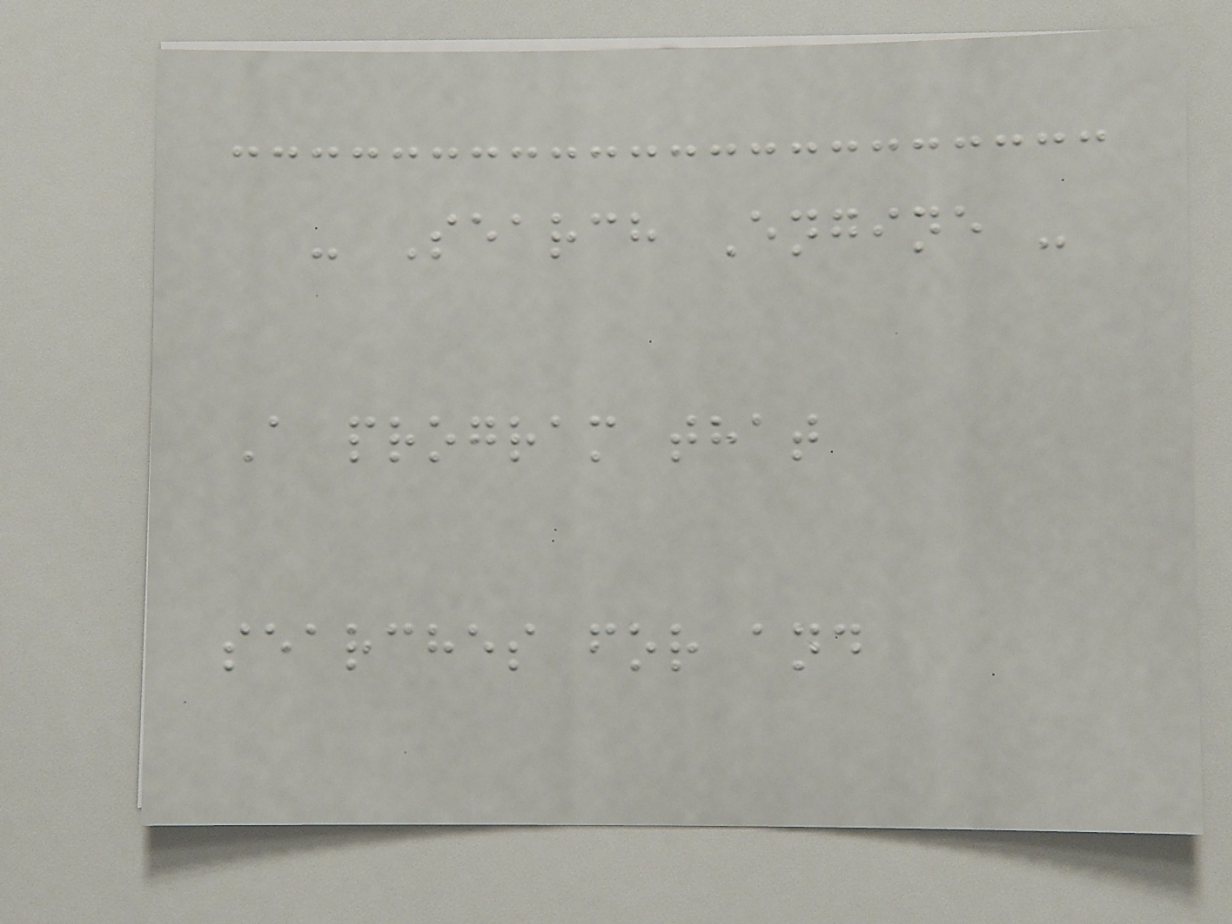- Search Engine -
A program that
searches for and
